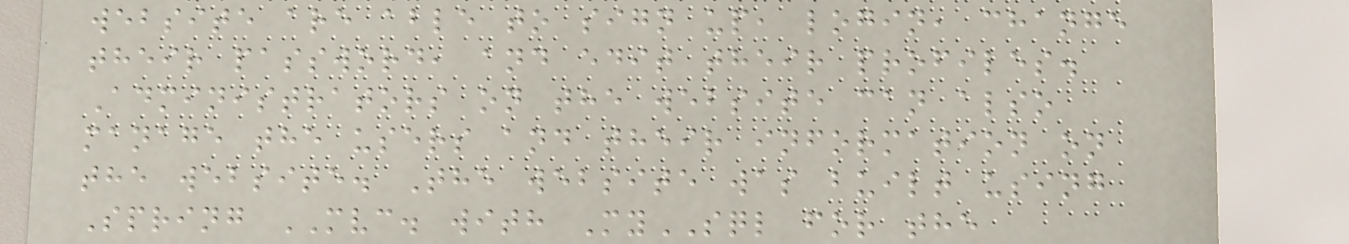website are able to sign up, login, change
their password, and edit their profiles.
Administrators on the website can also
manage the users and their information on
the website. The website was built using
Spring MVC. with MySQL for the
